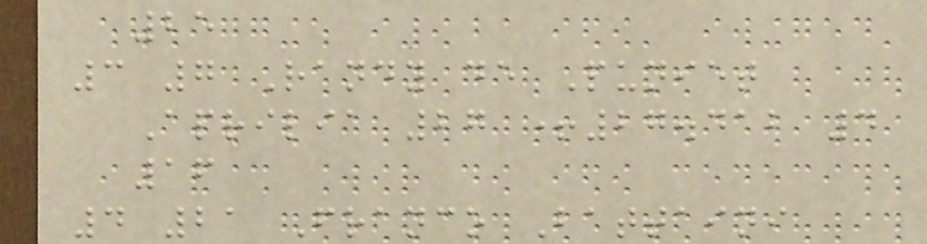25
3 7 Randy de Puniet
Aprilia 27 +27.412 4
16
4 21 Franco Battaini
